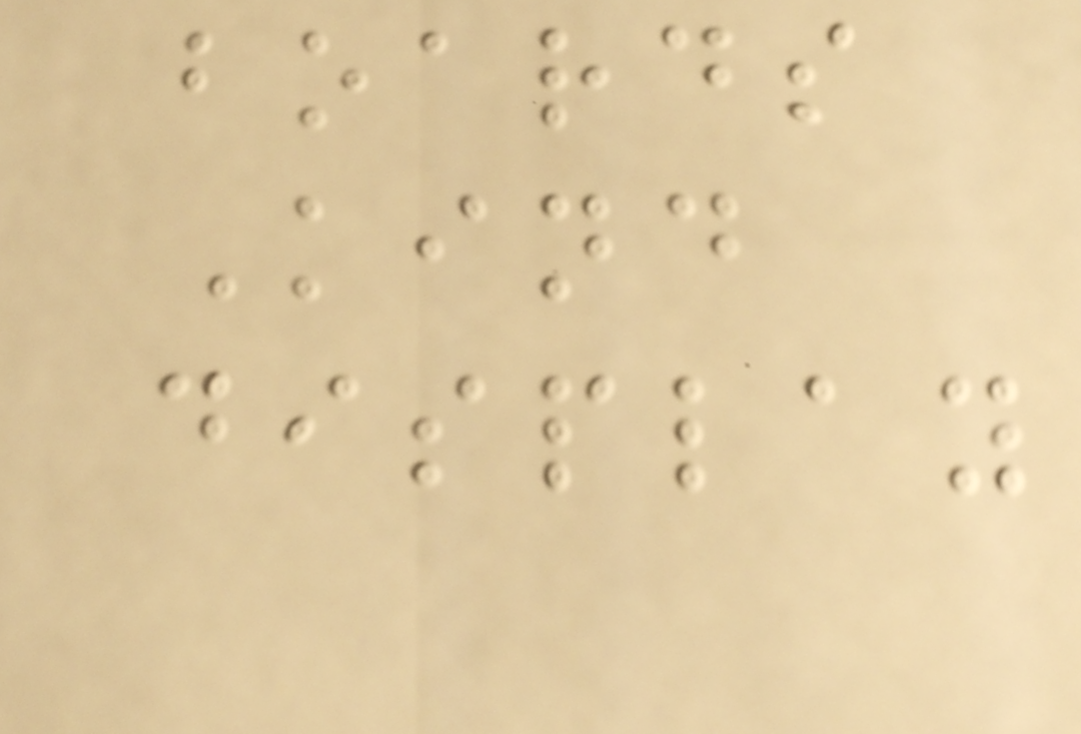boards
Kind
display
